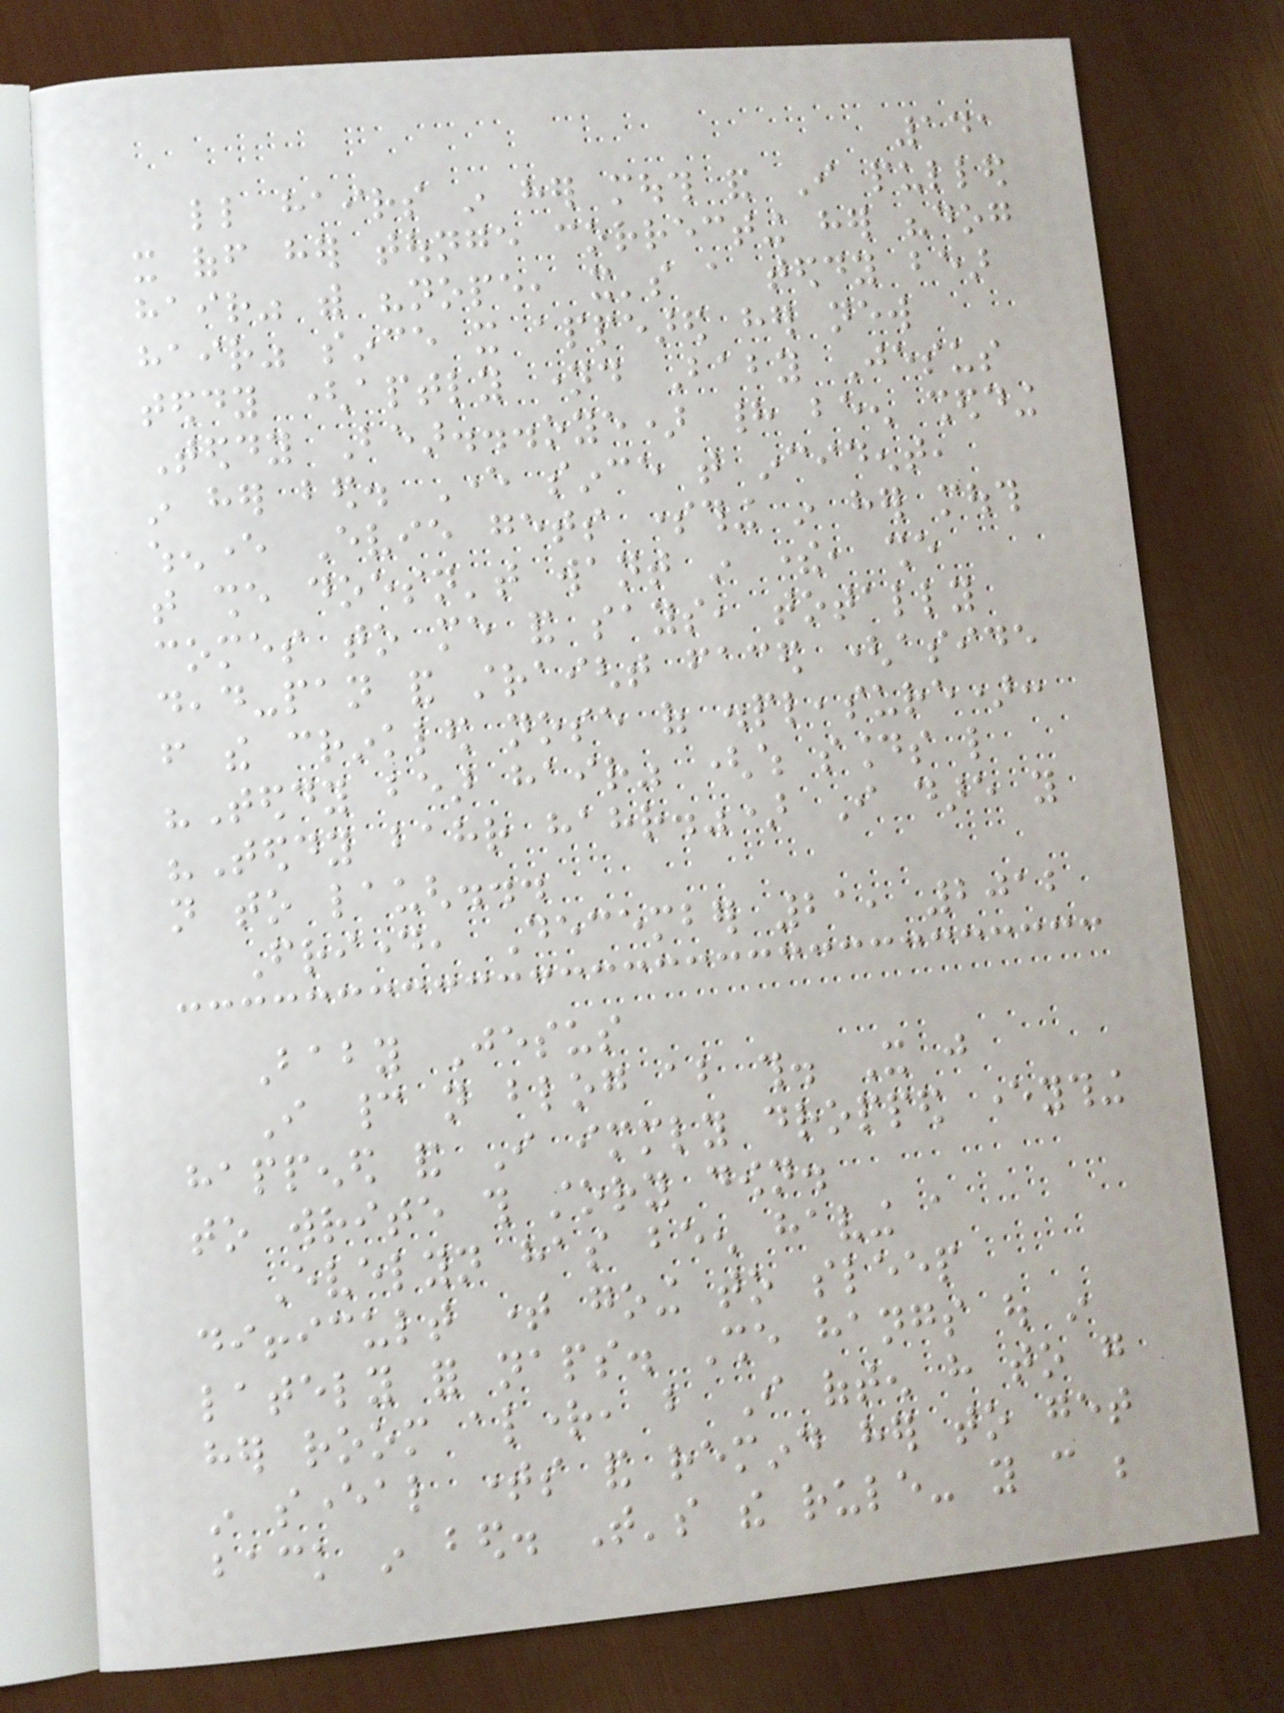141
little hairs in her mouth and I pulled
it off her tounge correcting her "dog
hair" with "nope, it's a teddy bear
hair" since it appeared her new
teddy (aptly named Baby Jesus
Teddy Bear...oye) had been shedding
in her bed. Ever since that incident,
whenever Evie gets something in her mouth
that she doesn't want in there, she
comes to me and says, totally
dead-pan and straight faced (aside
from the crinkled nose of displeasure):
"Teddy bear hair" (which sounds like
"Teddy bahr hahr.") I dare you
not to laugh...
Friday, December 21, 2012
Baby Jesus
I cannot not blog about this. It just
happened and I immediately dropped everything
to write this story down.
Evelyn has been having a
difficult time going to sleep
lately for naps. She hangs out in
her room alright, but I often have to go
in several times and remind her to get
back in bed. That's the rule- you can be
